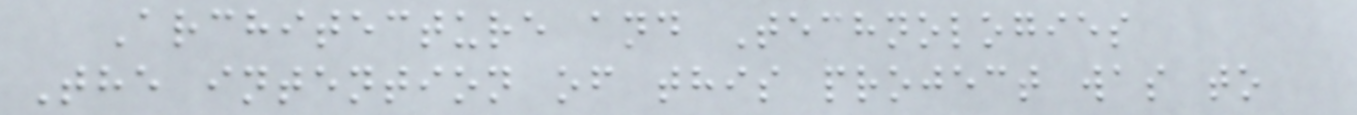Architecture and Technologies
The intention of this project was to
